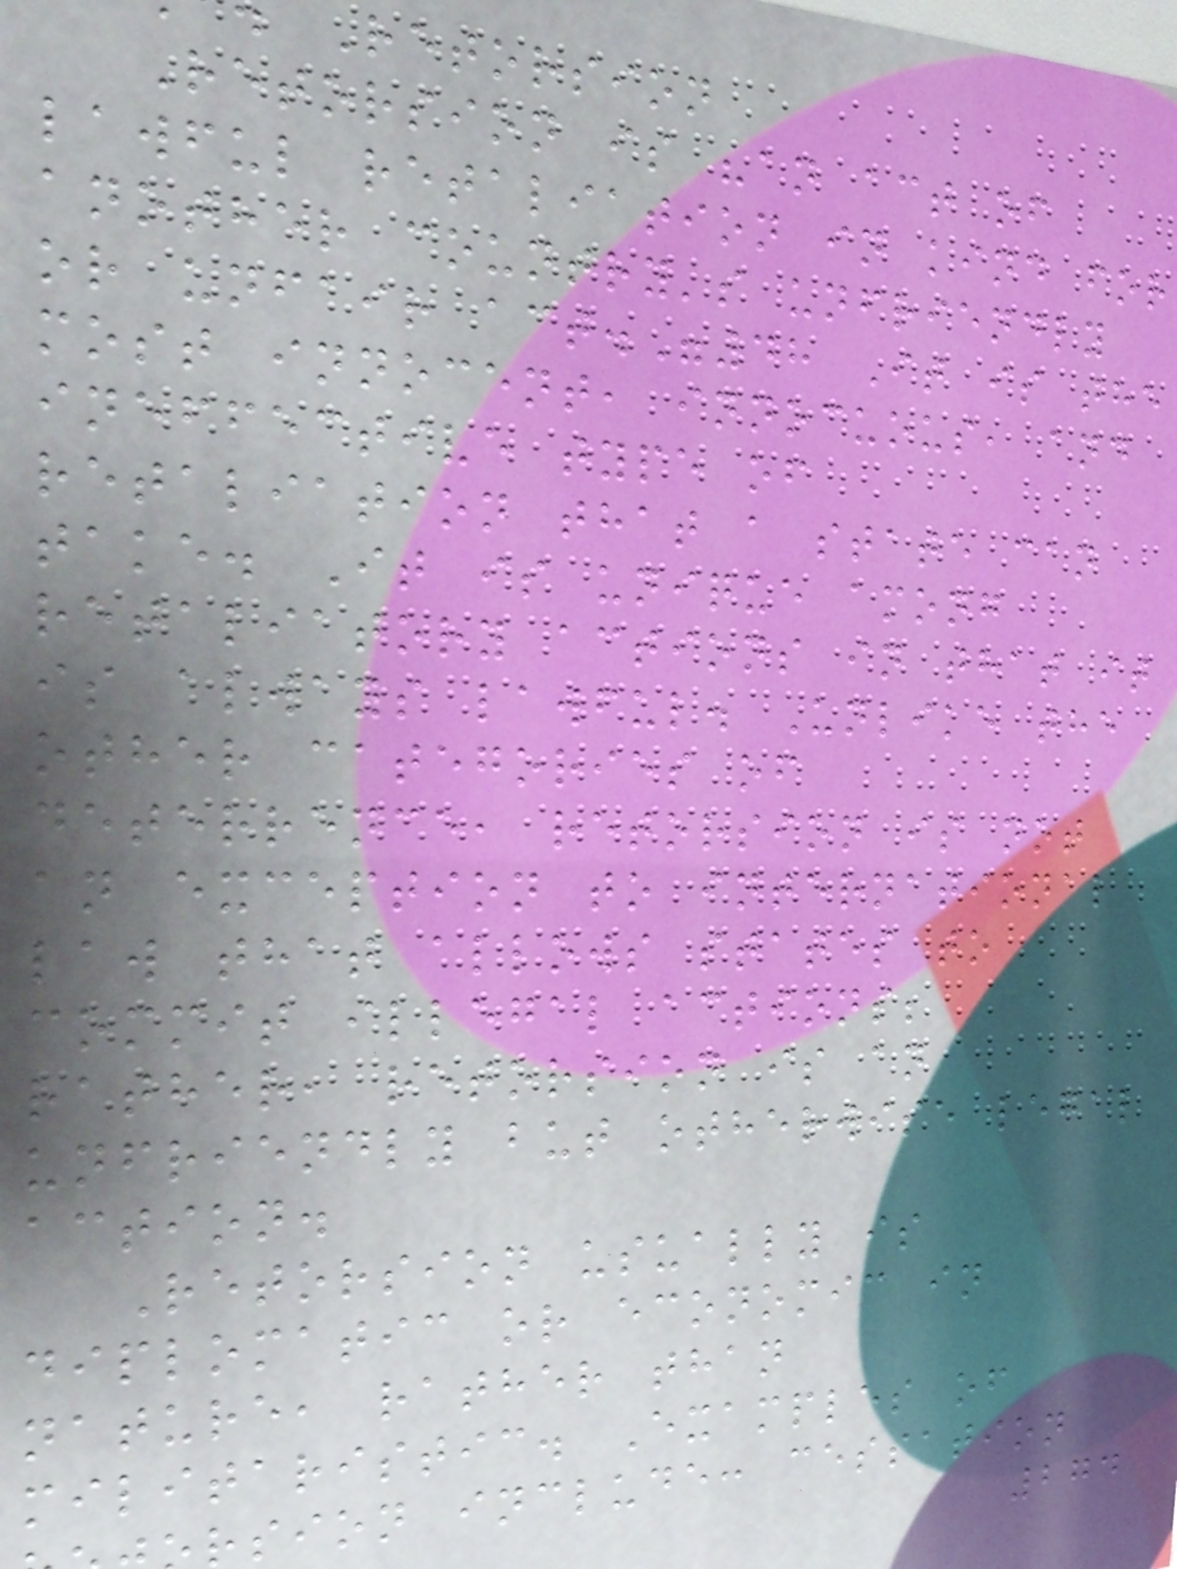Retorsion
Retorsion is "an act of
lawful retaliation in kind for
another country's unfriendly
or unfair act."48 It is the
most innocent, innocuous, and
ineffective type of
retaliation that a state can
take. It is unique among
retaliatory actions in that it
is always lawful. Unlike the
other categories of
deterrence, retorsion is not
an exception to international
law that allows states to
commit illegal actions;
rather, retorsion is an
unfriendly but otherwise legal
action.
Retorsion usually is
diplomatic or economic in
nature, rather than
militaristic. Examples of
sion include: cessation
274
